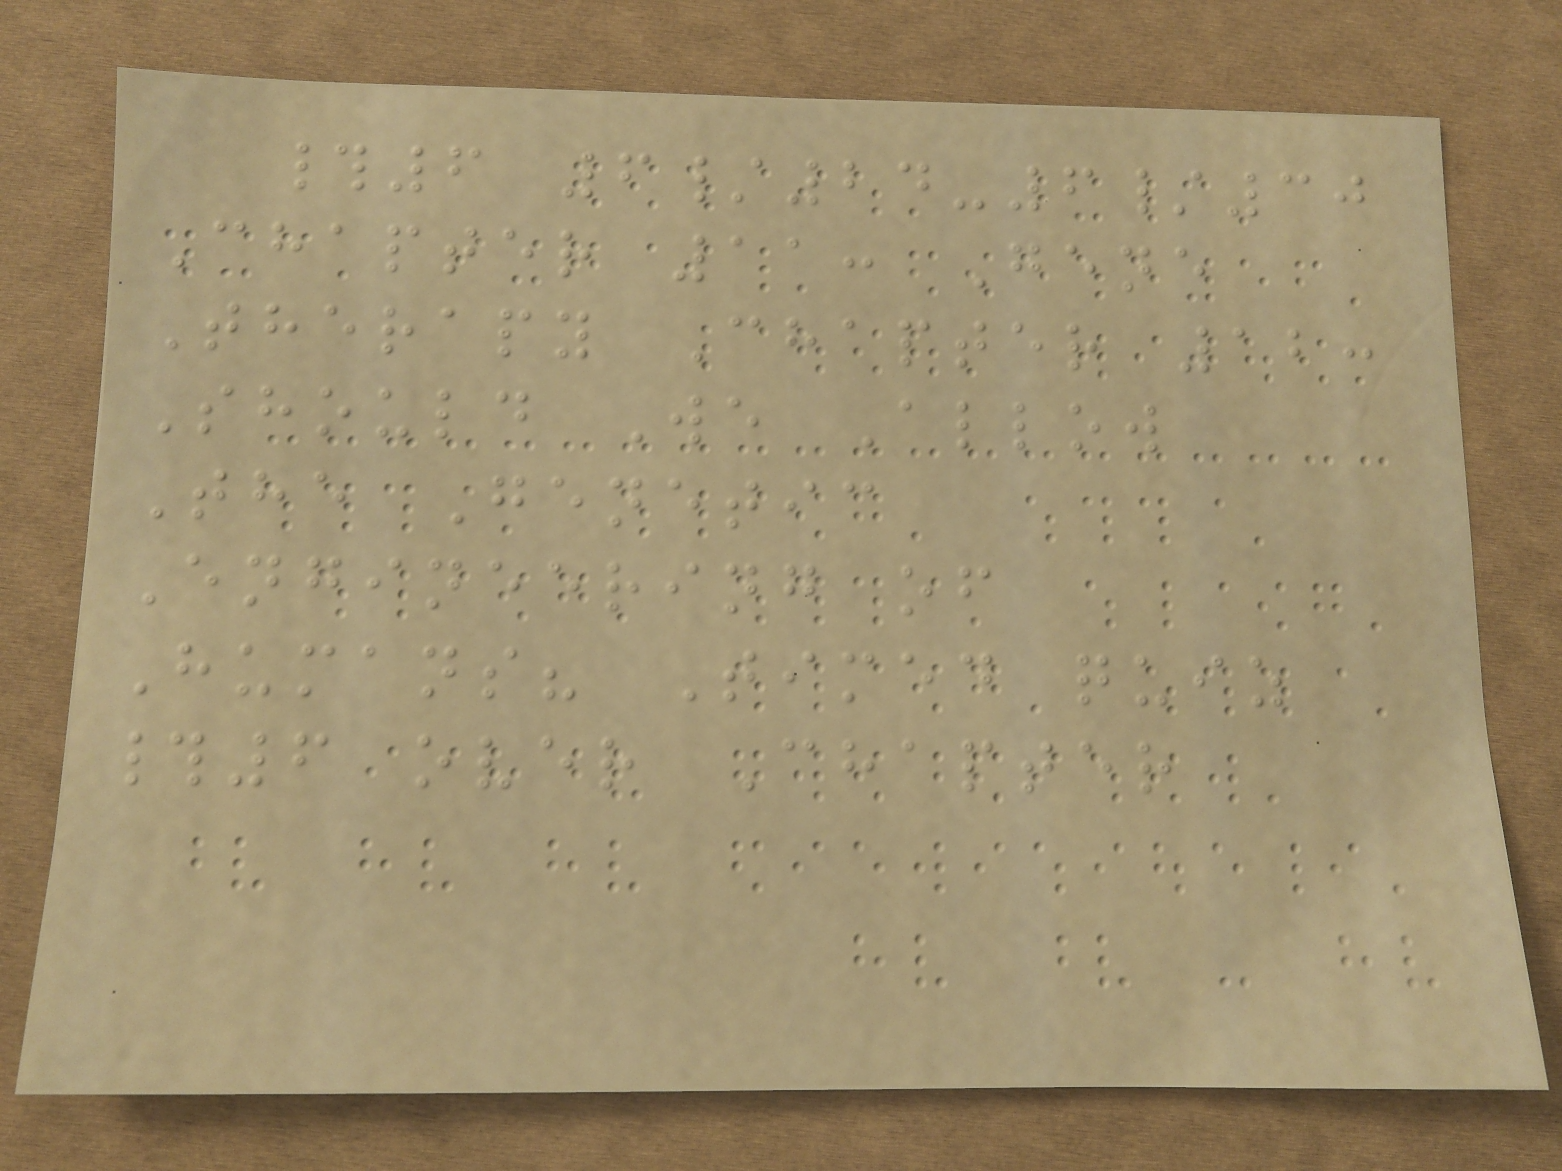#6 6/24-6/30
Chapter 11: Gene
Therapy Chapter 12:
Should We Allow
The Genetic
Engineering of
Humans? Timed quiz
#6 over Chapter
